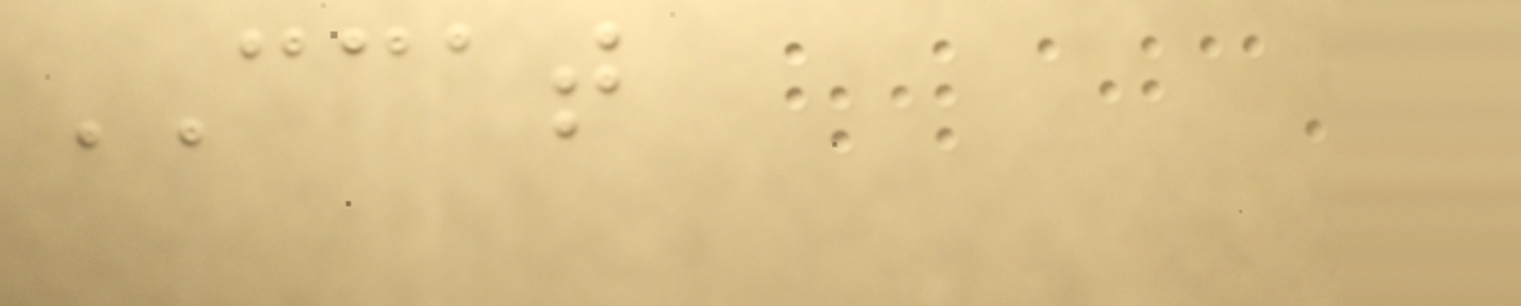CCAT
